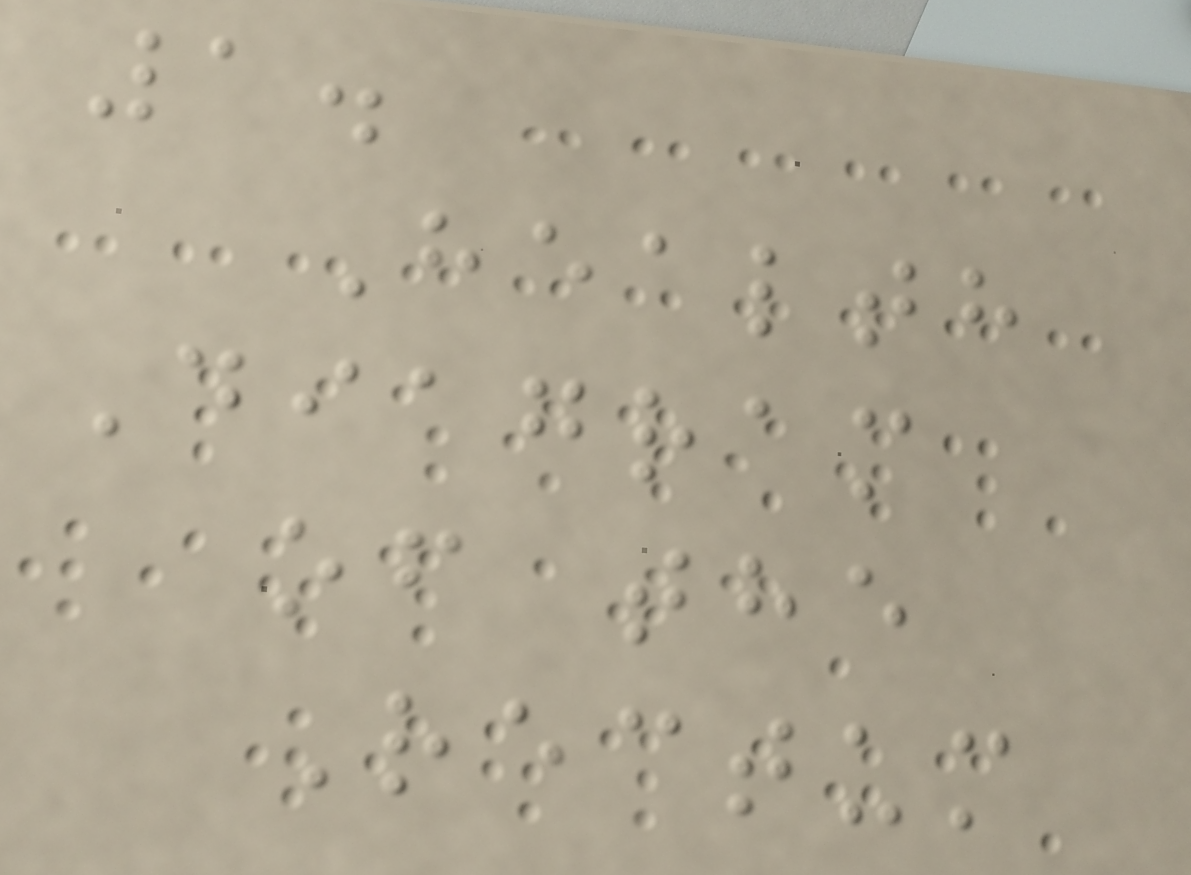1.
Health
Diagram
of the
Rectum
